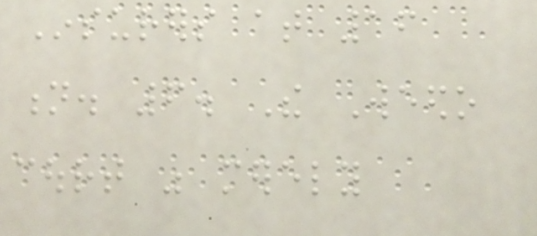Insurers at 16
n. 6. The Weedo
court was merely
